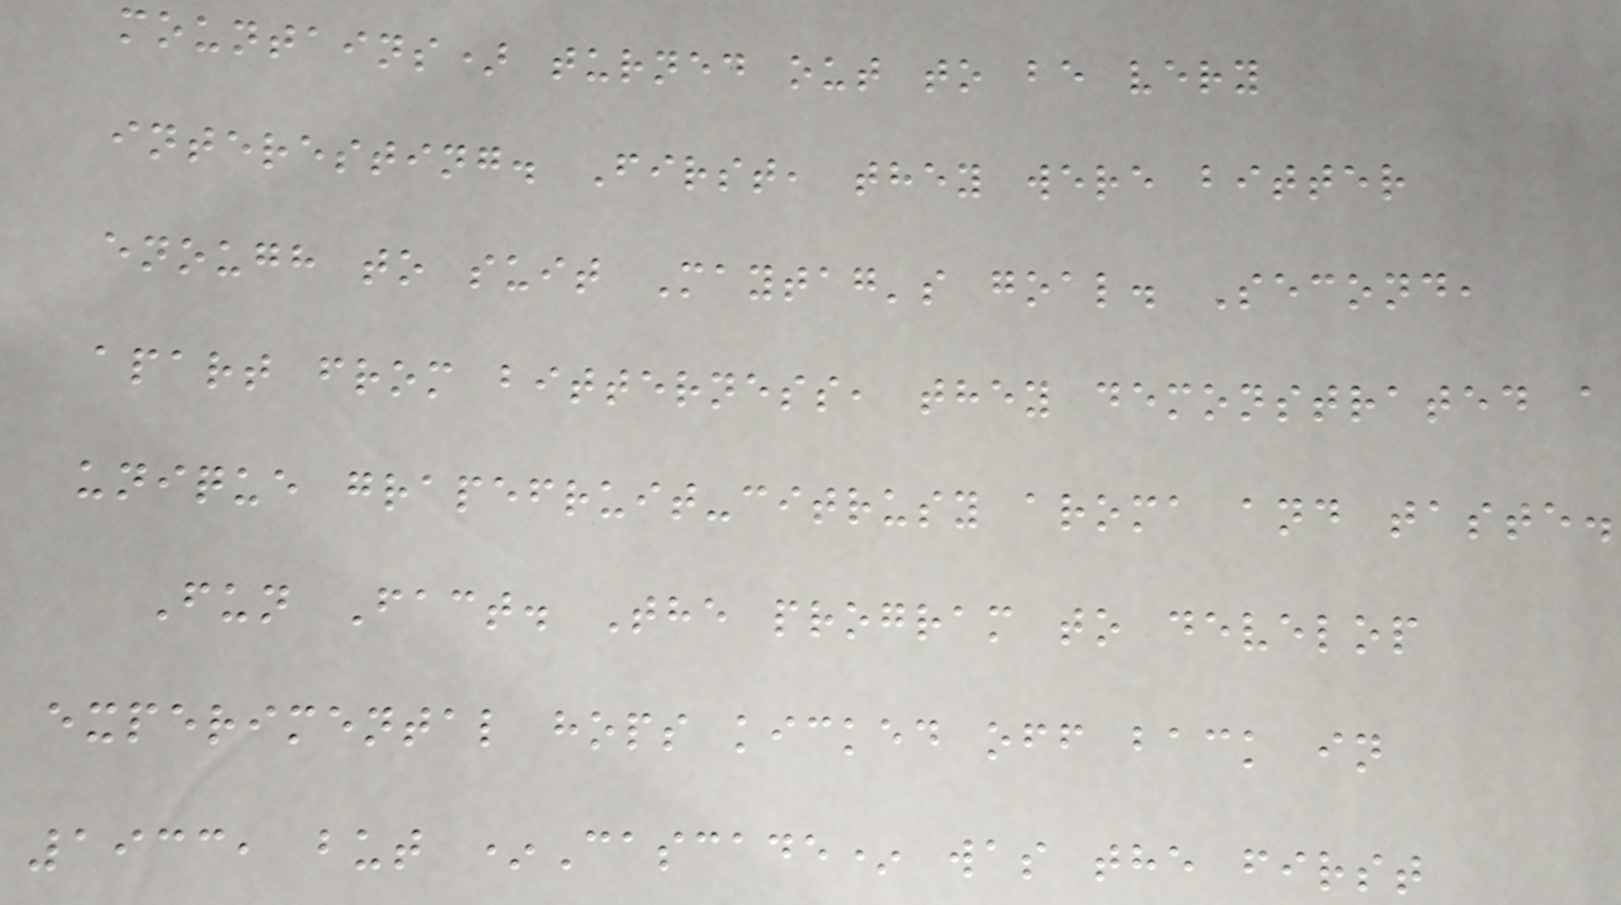mountains) turned out to be very
interesting. First, they were bitter
enough to suit Maytag's goal. Second,
apart from bitterness, they demonstrated a
unique grapefruit-citrusy aroma and taste.
Fun Fact. The program to develop
experimental hops kicked off back in
1933, but *Cascade* was the first
